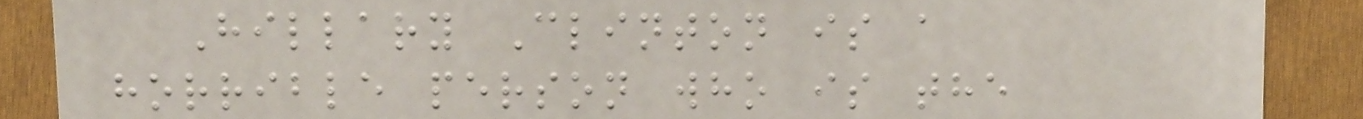Hillary Clinton is a
horrible person who is the
